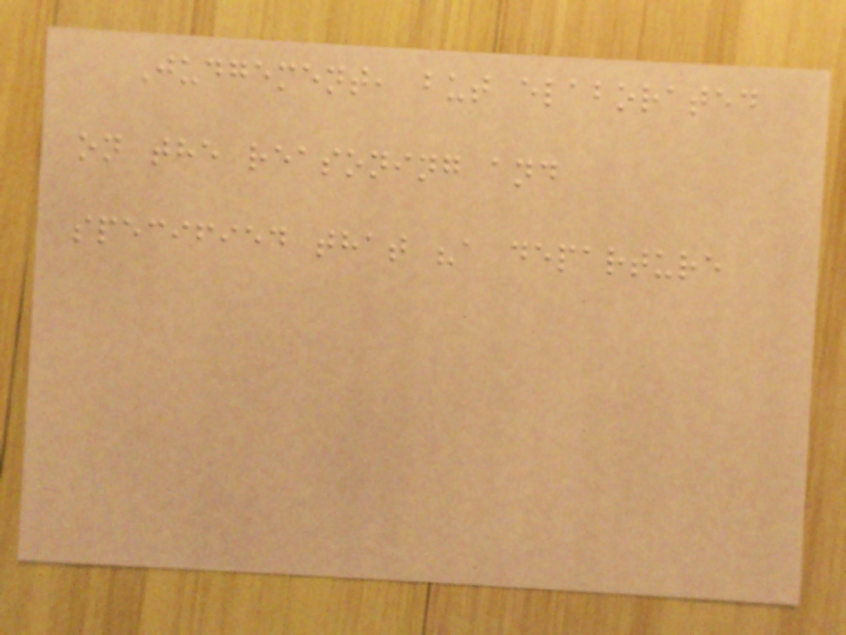Judgement, but elaborated
on the reasoning and
specified that "a departure
